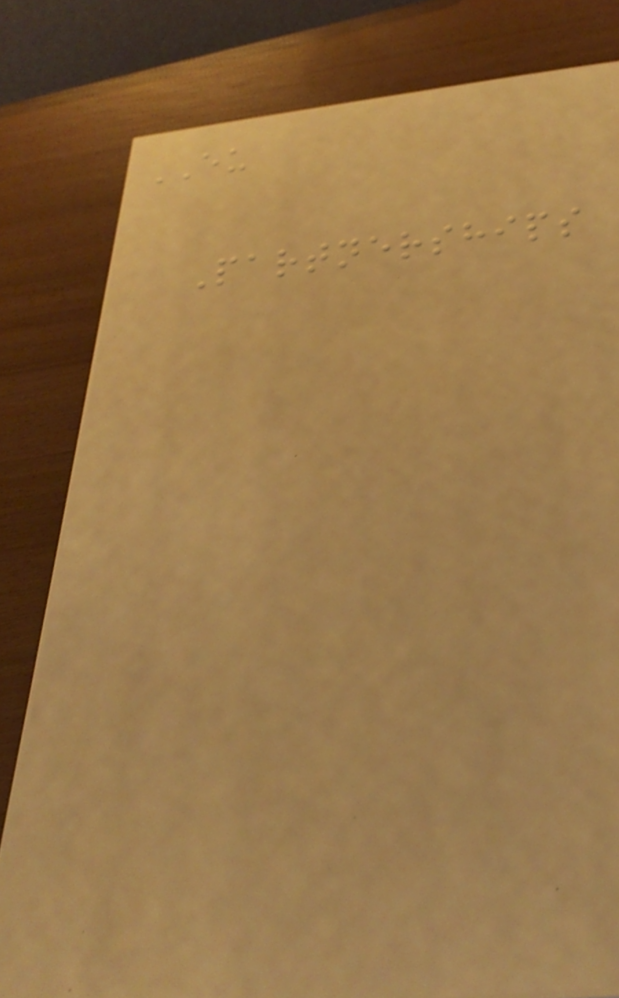EU
Partnerships
